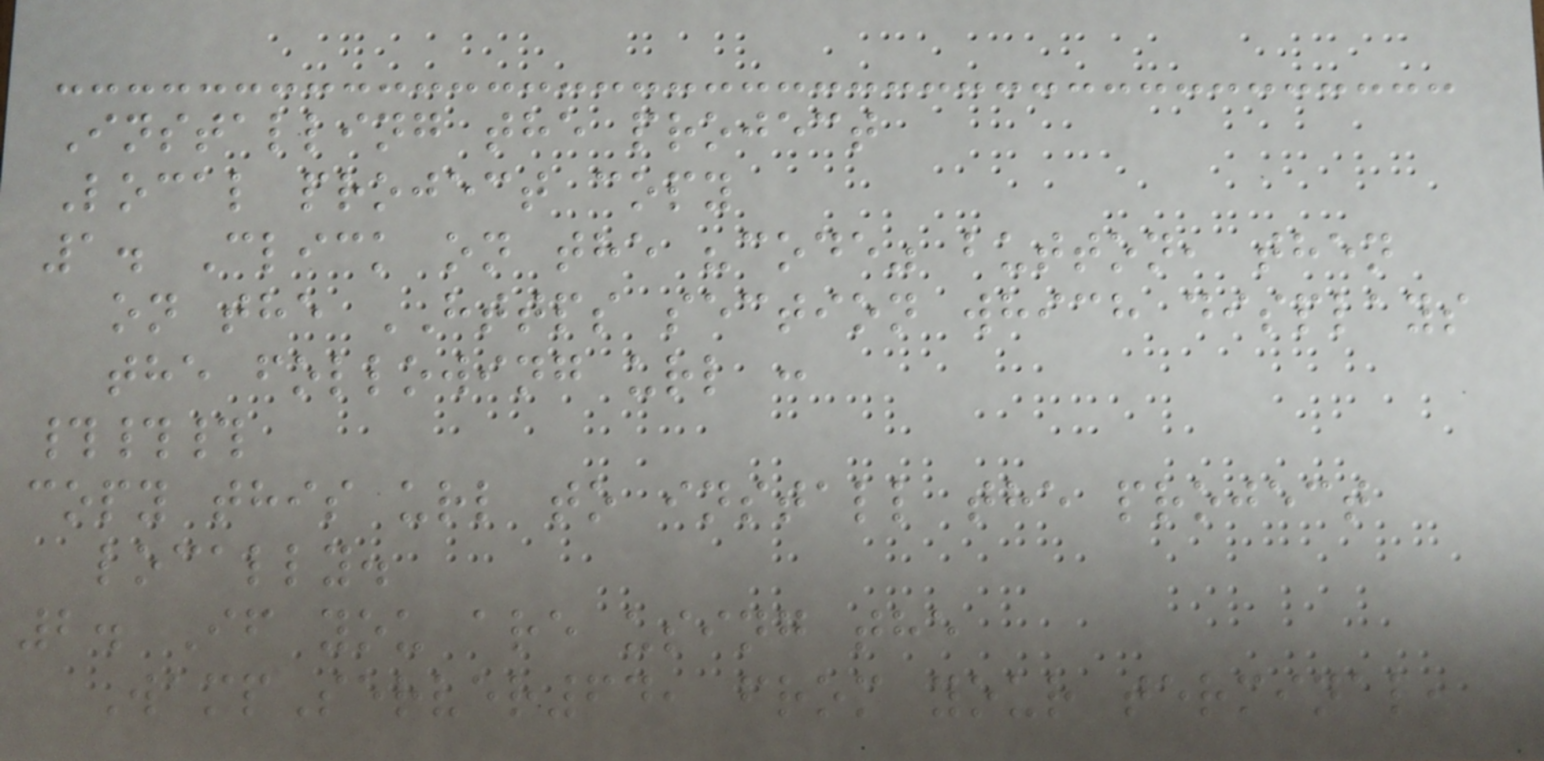Installing the project
Local project copy
1. Click on the "code" button, then
on the HTTPS section which displays
the following url :
###
copy this url to install the project
locally.
2. If you are using the
WampServer64, from your terminal,
